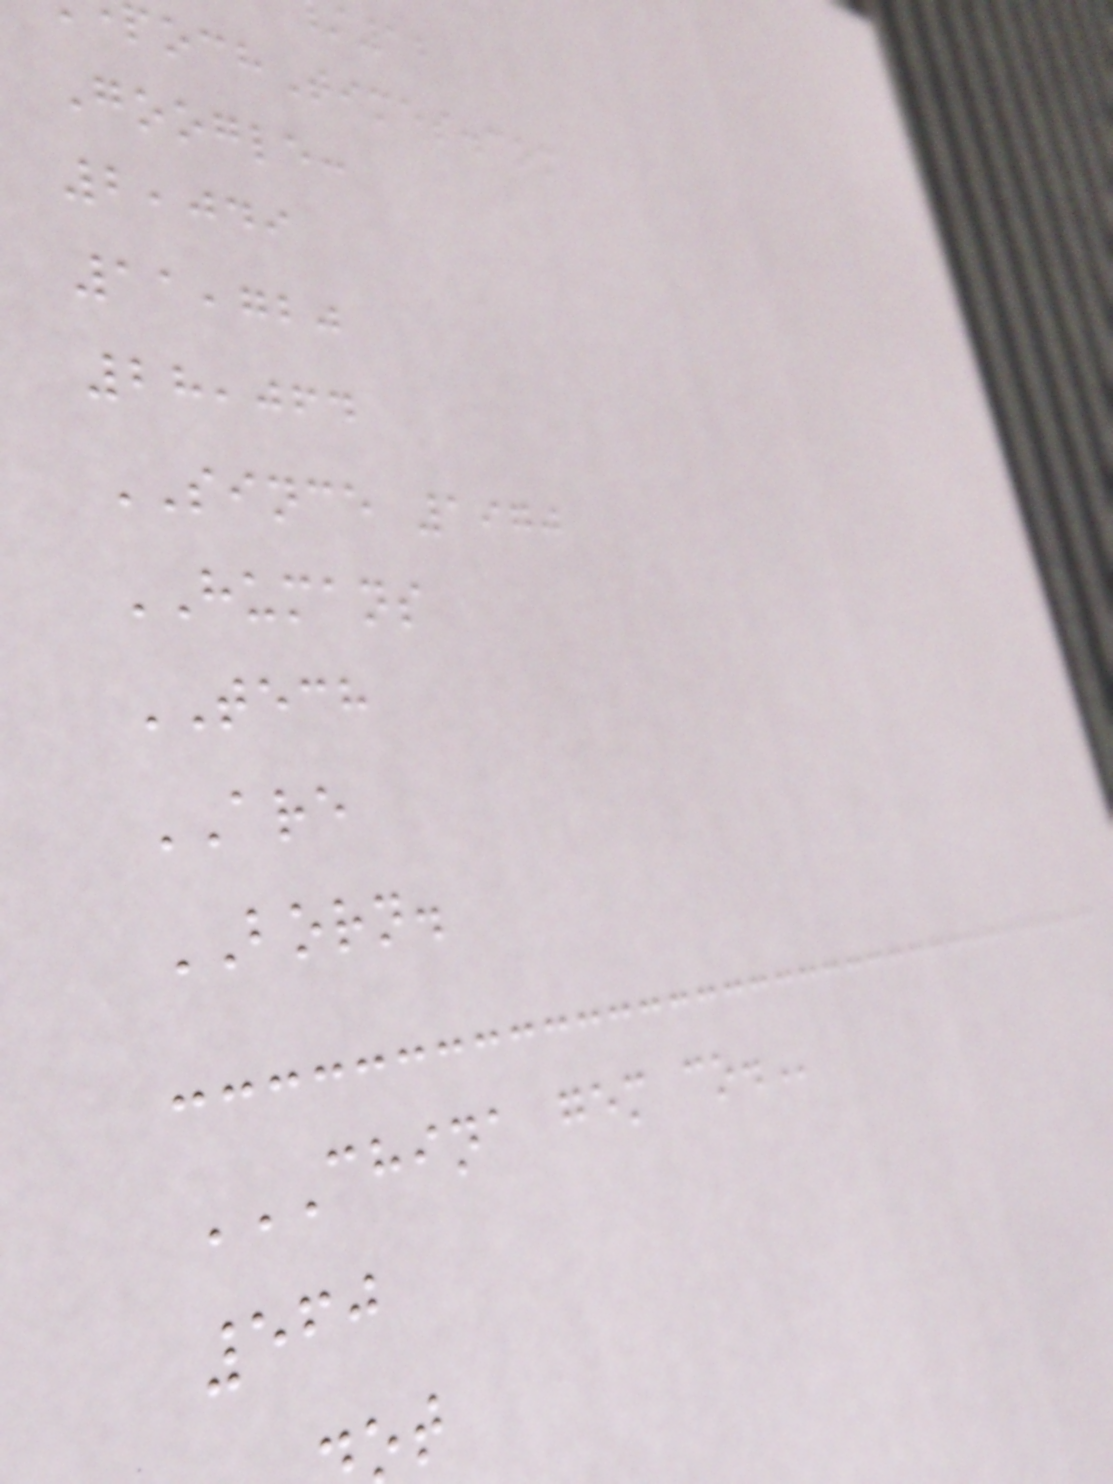pochTimes.com
Google:
2,049
11,720
28,064
SINCE 1970
HUMANS
TECH
ARE
BORN.
CHINA GEM CO.
560
